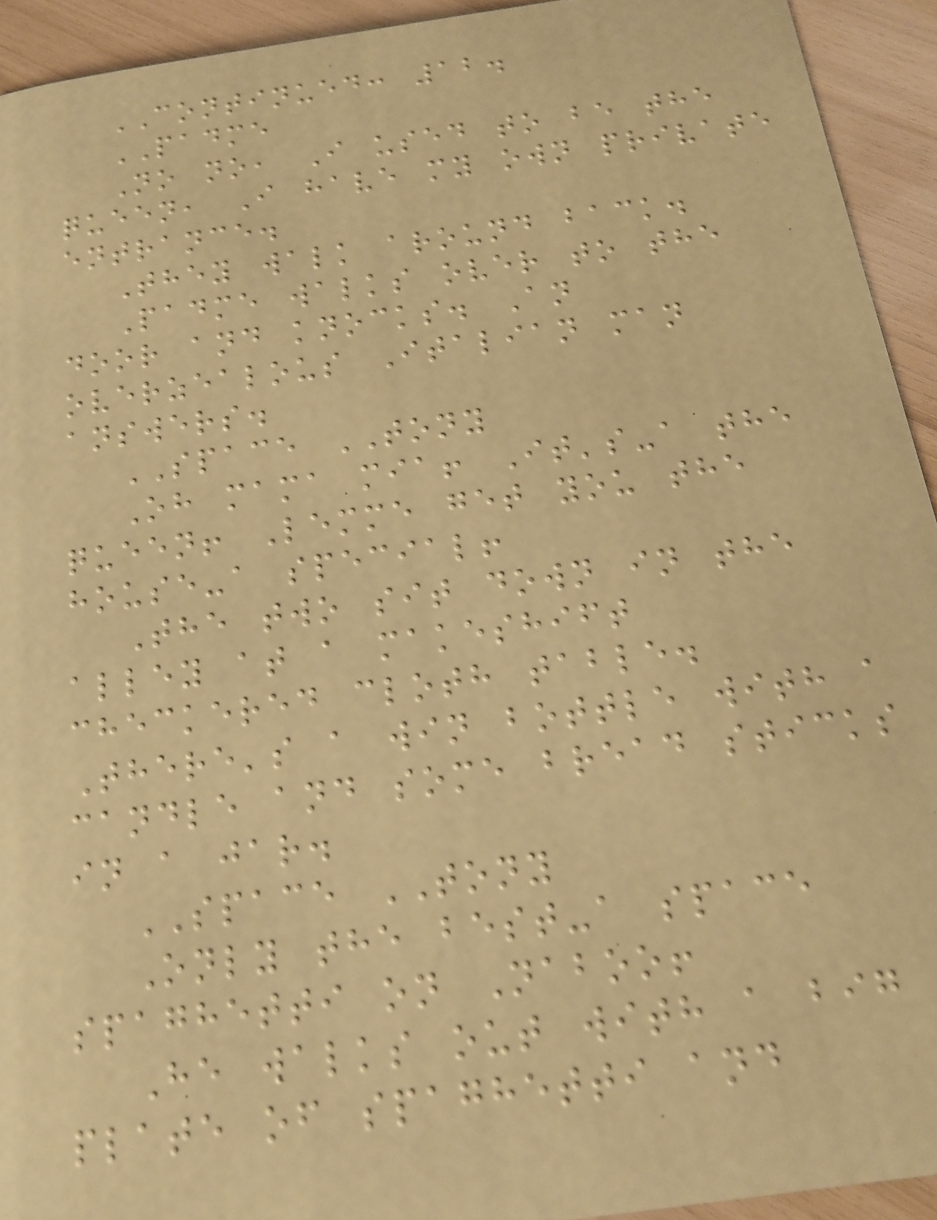CONTINUED: 12.
PADME
No no, I used to be the
queen, I have my own private
entrance.
They walk around back.
Padme walks over to the
door and knocks. An
overzealous Italian man
answers.
SPACE TONY
Oh mama mia! It's-a the
queen! Lemme get you the
house-a special!
The two sit down in the
alley at a makeshift
checkered cloth table.
There's a win bottle with a
candle and some bread sticks
in a jar.
SPACE TONY
Only the best-a space
spaghetti on Naboo!
He walks out with a big
plate of spaghetti and
